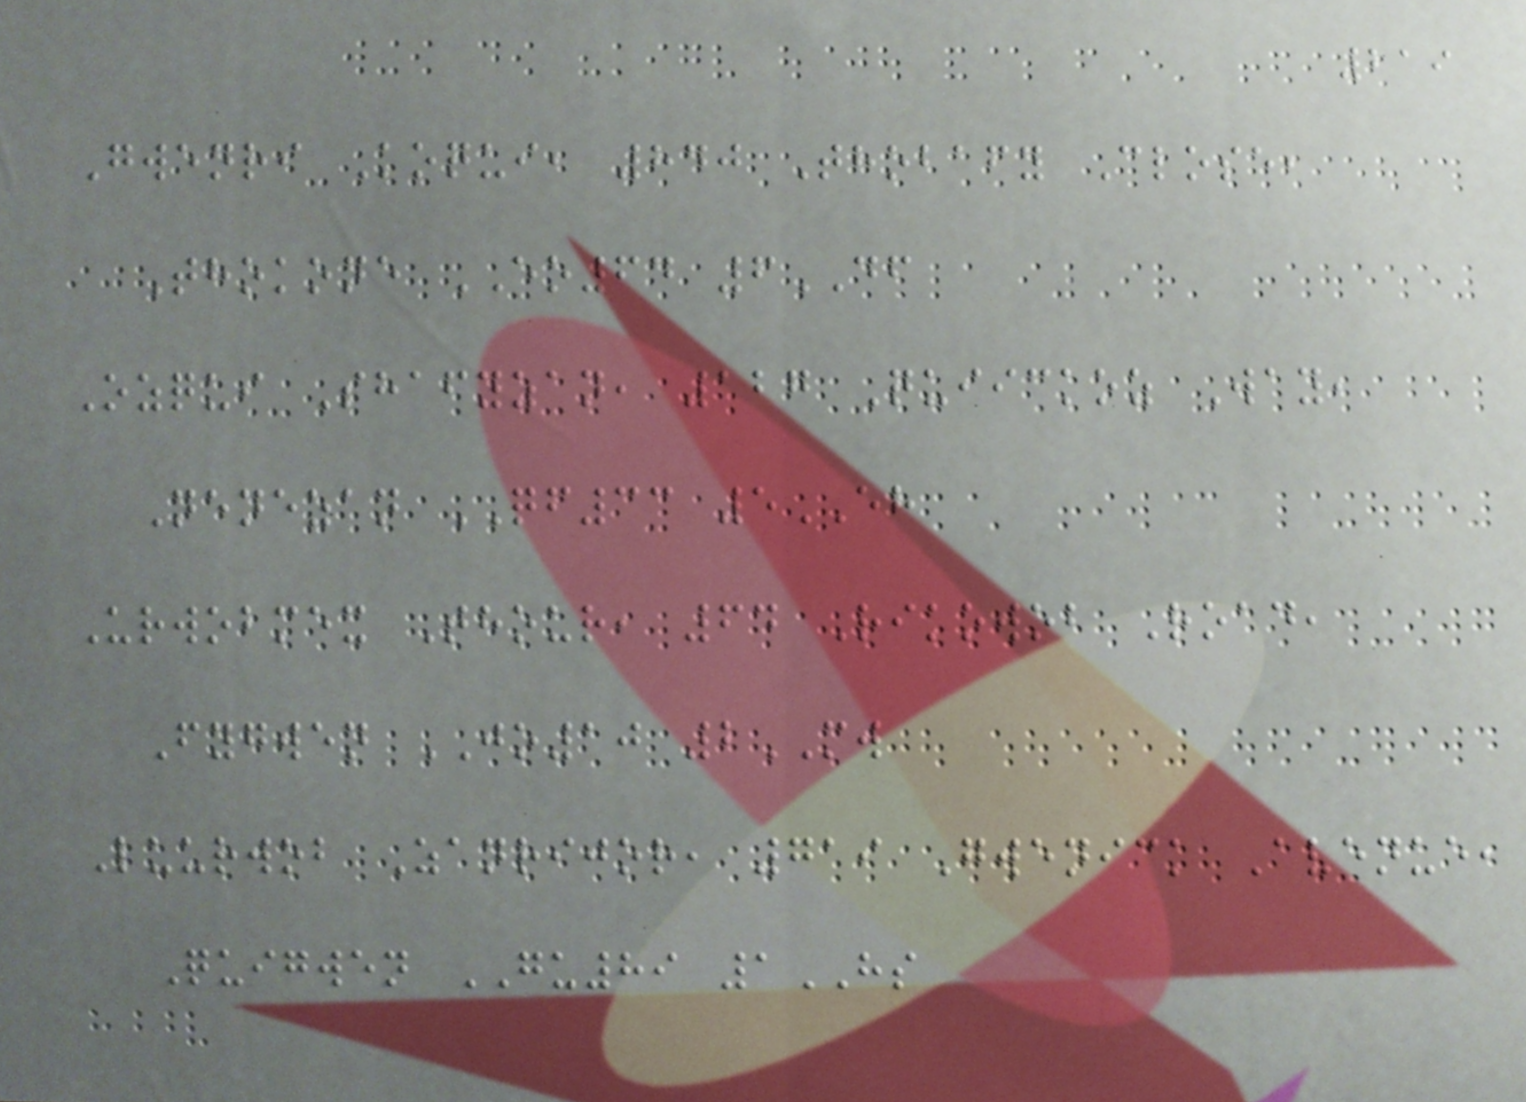219
Gwenri Koqui, 840 Thobafy Close,
Thokone EO64 6DF
Ozqui Shafyzan, 127 Quiickoz Way,
Nenezan QF33 5EH
Urwobmex Thour, 64 Rikowob Road,
Fygwen JO10 2MW
Luurwob Zanrijor, 719 Gwenick Avenue,
Quigwen GU89 1HS
